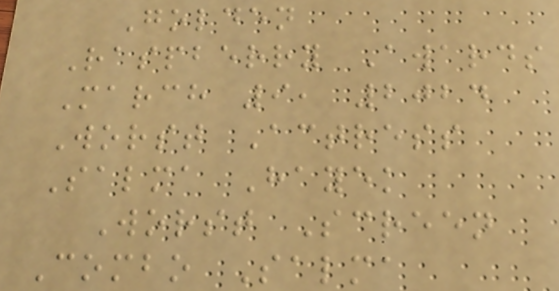Golden
Raspberry Awards
March 9, 2024
Worst Actress
Salma Hayek
Worst Screen
Combo Salma
